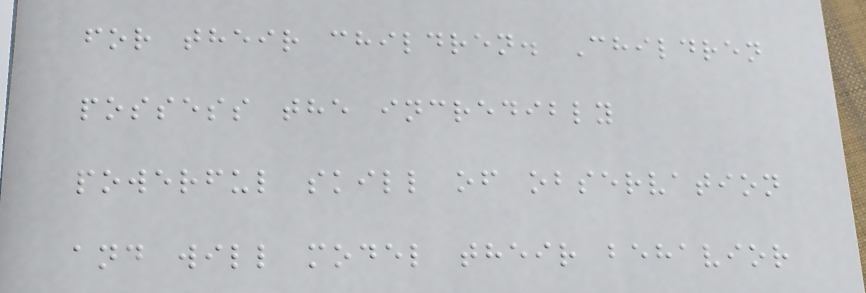for their children. Children
possess the incredibly
powerful skill of observation
and will model their behavior
